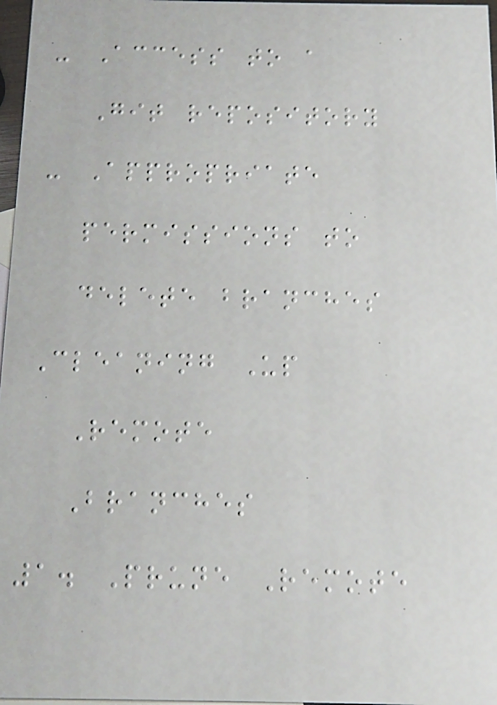- Access to a
Git repository
- Appropriate
permissions to
delete branches
Cleaning Up
Remote
Branches
1. Prune Remote
